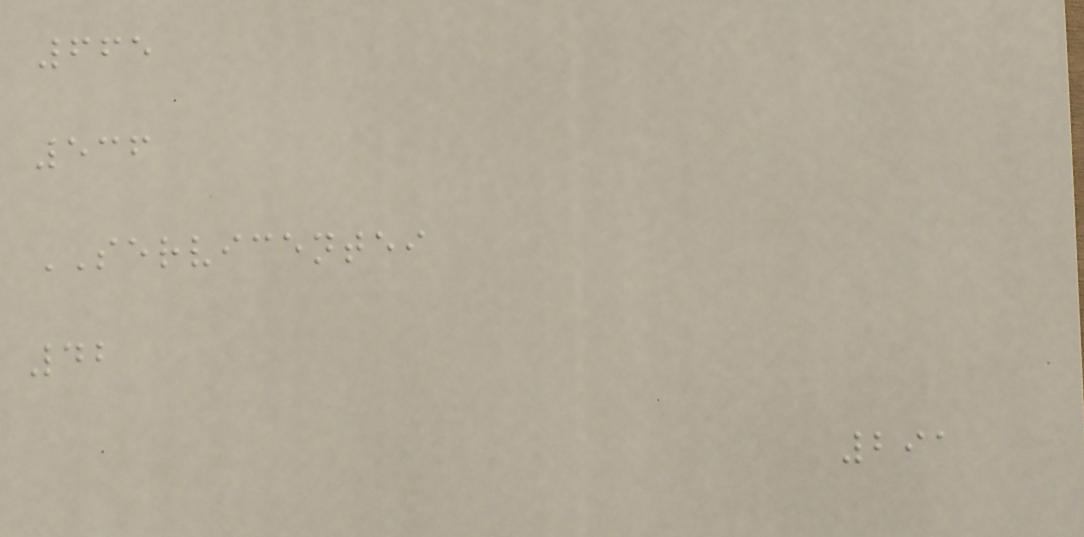665
536
SERVICENTEI
42
291
